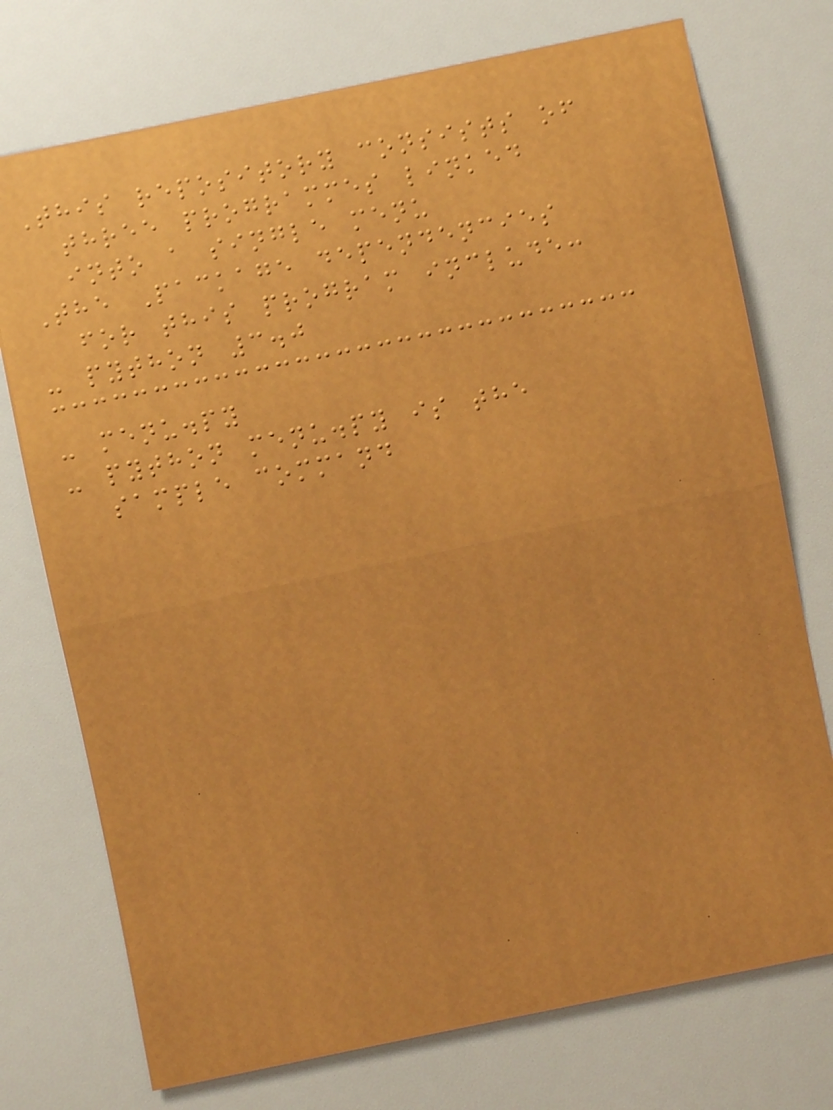This repository consists of
three programmes linked
into a single menu
The Package dependencies
for this program include:
- python 3.0
- menu.py
- python menu.py is the
sample command
